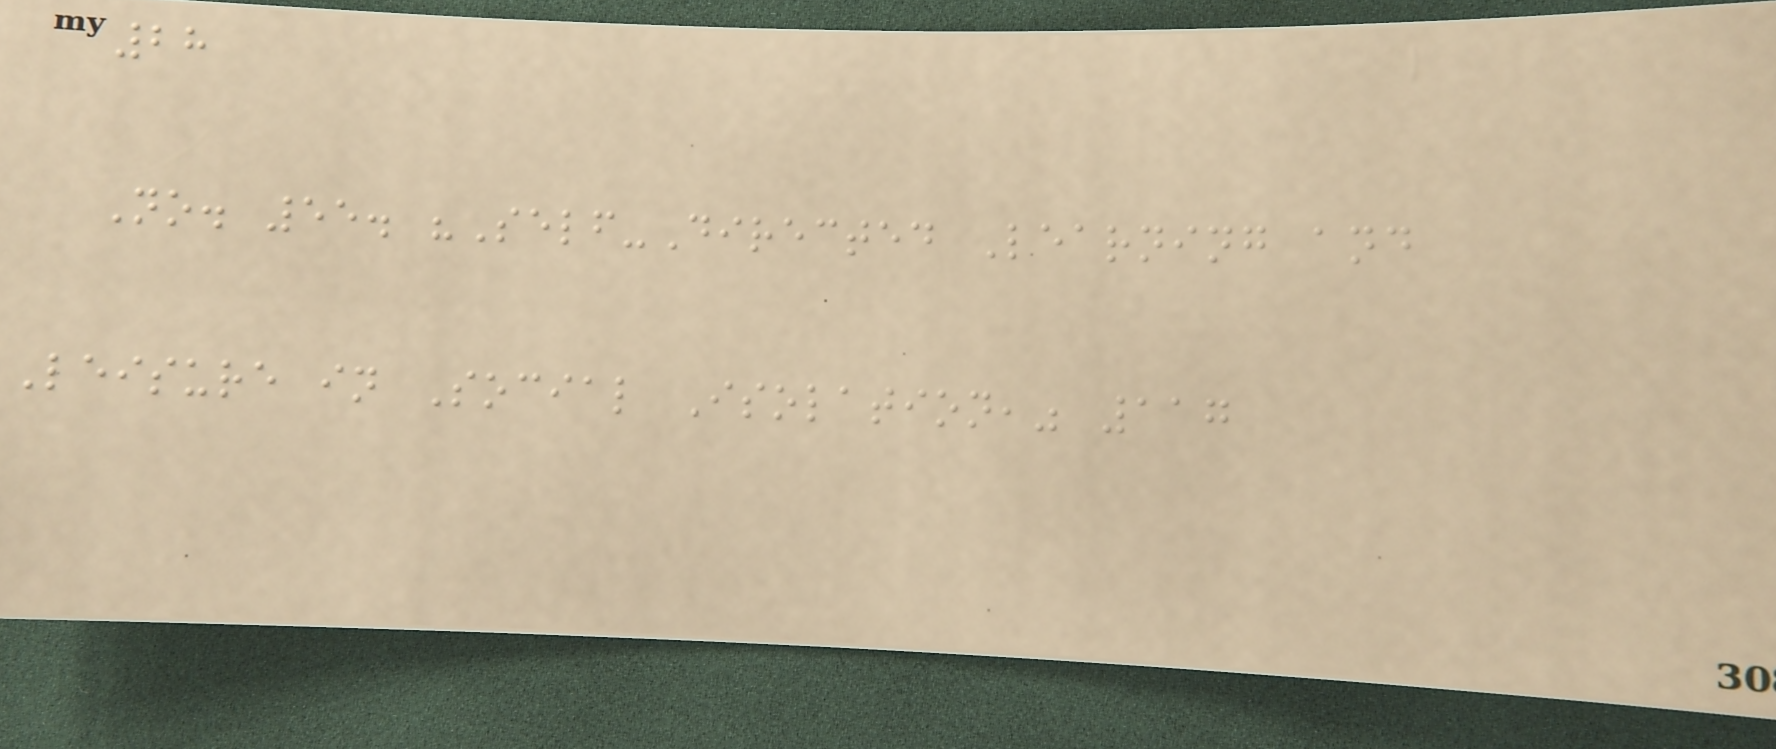28
No. 55. "Self-Directed Learning and
Leisure in Social Isolation," 117
